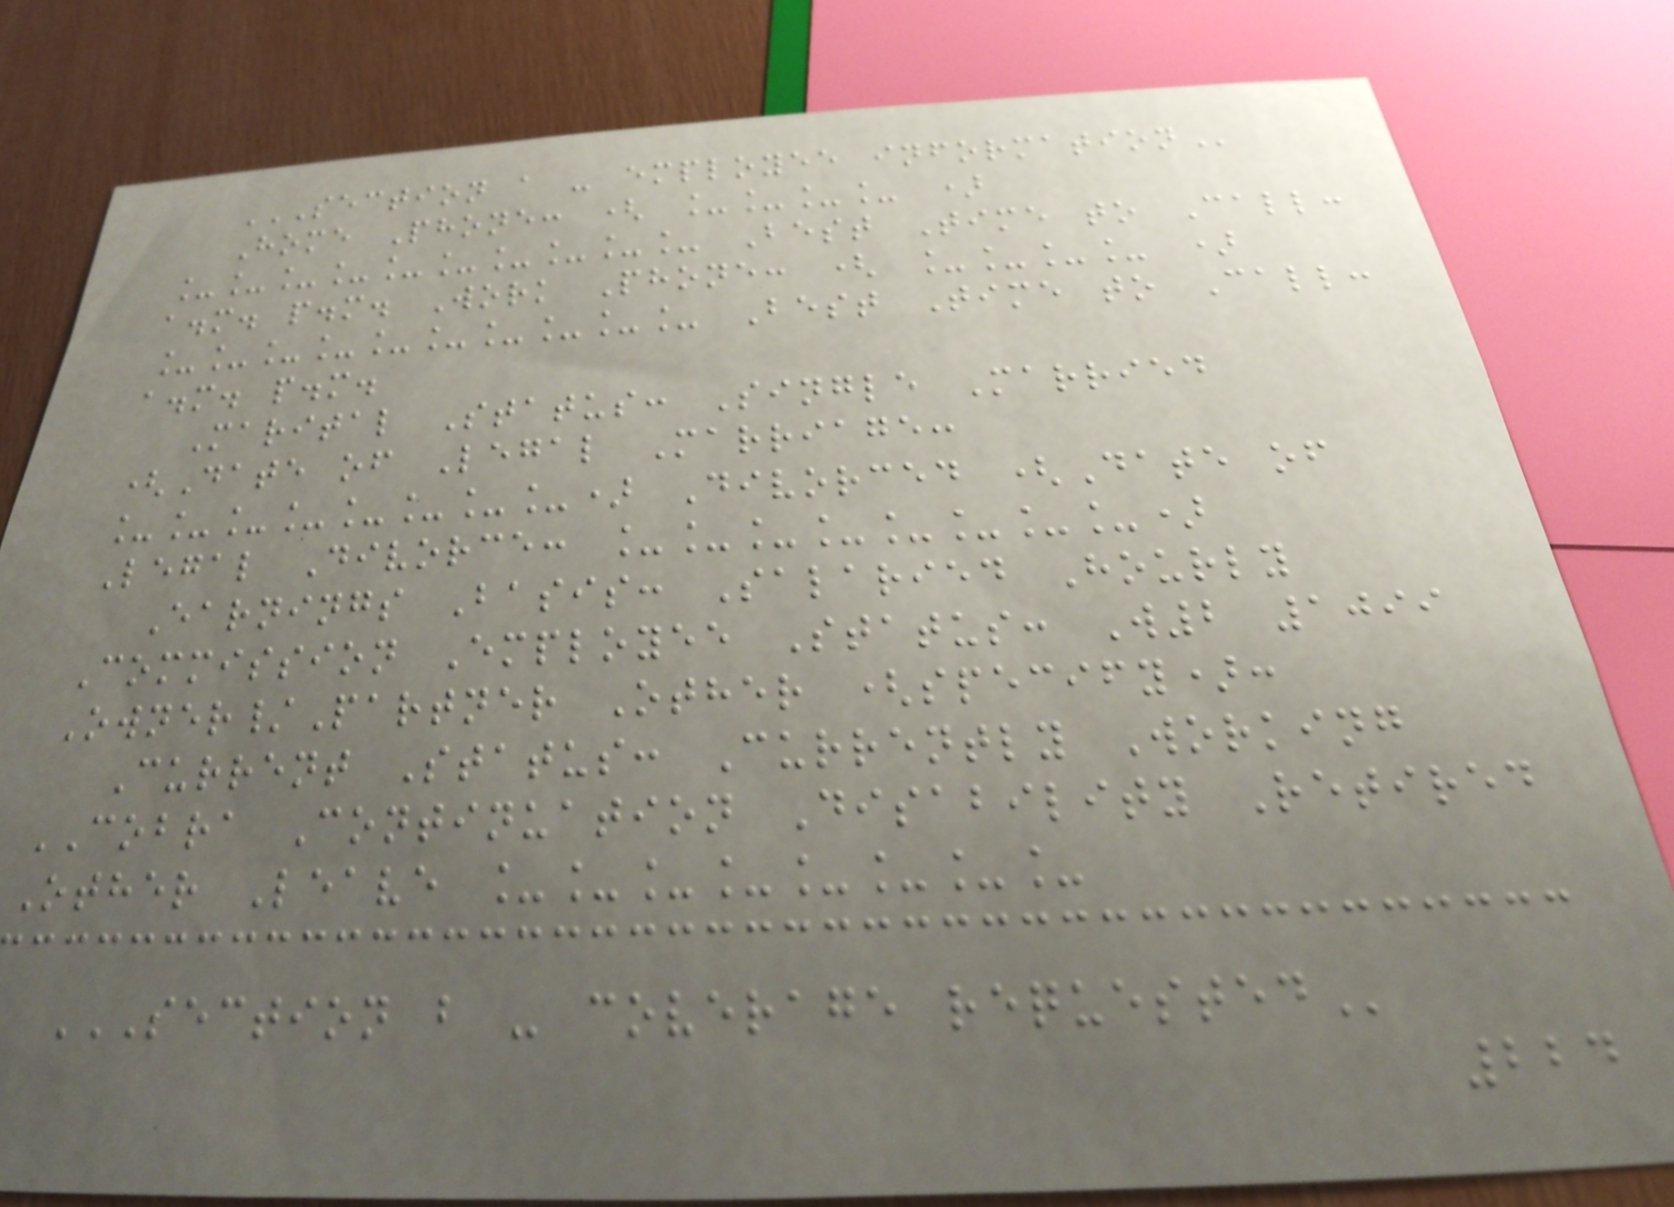SECTION A - EMPLOYEE INFORMATION
Home Phone: ( ____ )
__________ Best Time to Call:
a.m. p.m. Work Phone: ( ____ )
__________ Best Time to Call:
a.m. p.m.
Marital Status: Single Married
(Date of Legal Marriage:
________) Divorced (Date of
Legal Divorce: ________)
Earnings Basis: Salaried Hourly
Commission Employee Status: W2 1099
Owner/Partner Other (specify):
Current Status: Currently Working
COBRA Continuation Disability Retired
Other Leave ________
SECTION B - COVERAGE REQUESTED
224
